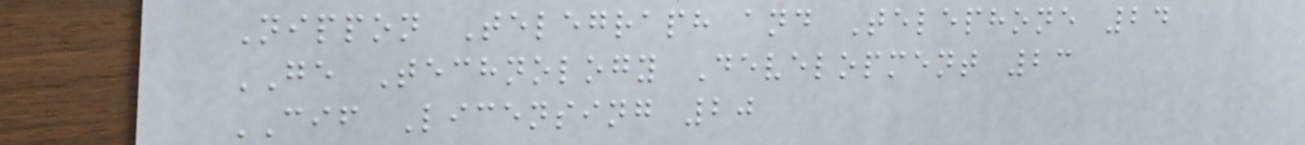Nippon Telegraph and Telephone 24
GE Technology Development 23
CIF Licensing 20
